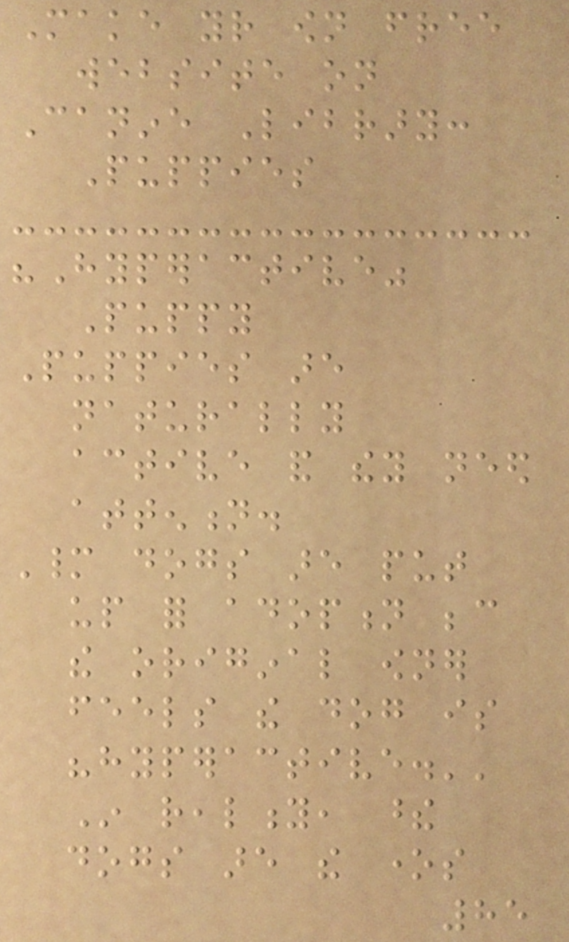Make your own free
website on
Canine Library:
Puppies
"Hyperactive"
Puppy
Puppies are
naturally
active and they need
attention.
Many dogs are put
up for adoption because
the original owner
feels the dog is
"hyperactive.''
In reality, these
dogs are the ones
85
